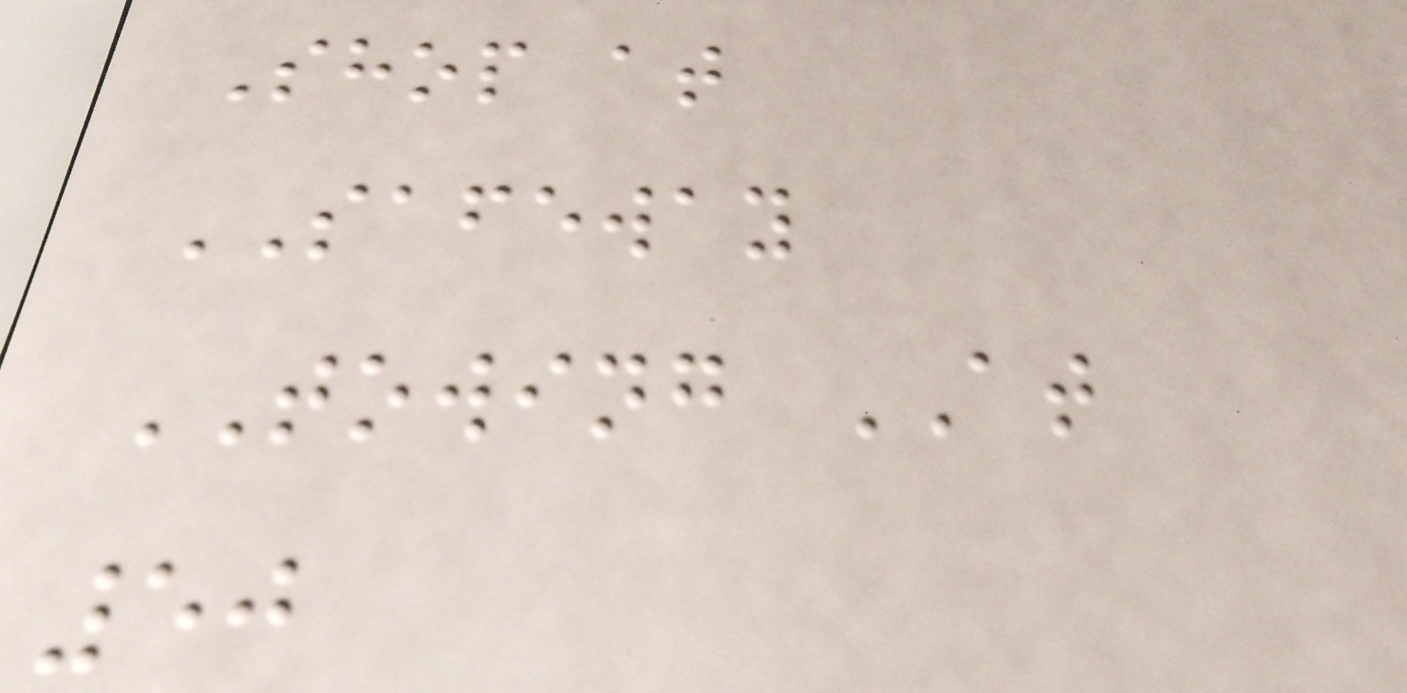Shop at
SAFEWAY
TOWING AT
50
